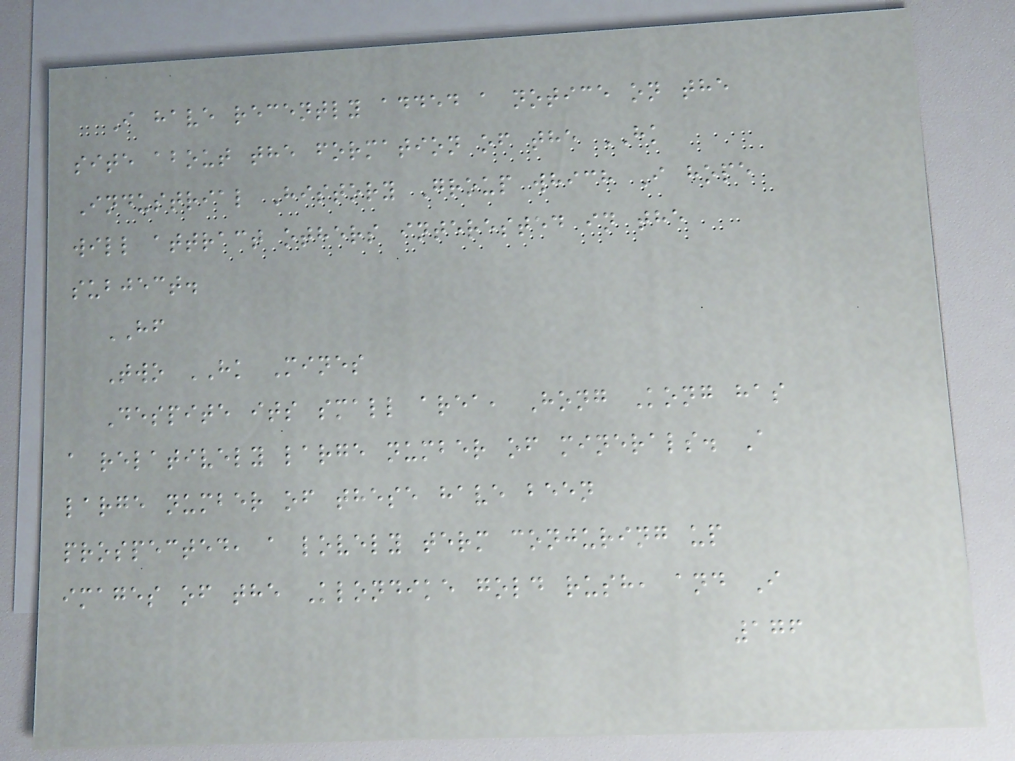I have recently added a notice on the
site about the formation of the HK
Industrial History Group which I hope
will attract others interested in the
subject.
HF
Two HK Mines
Despite its small area, Hong Kong has
a relatively large number of minerals. A
large number of these have been
prospected, a lovely term conjuring up
images of the Klondike gold rush, and I
176
